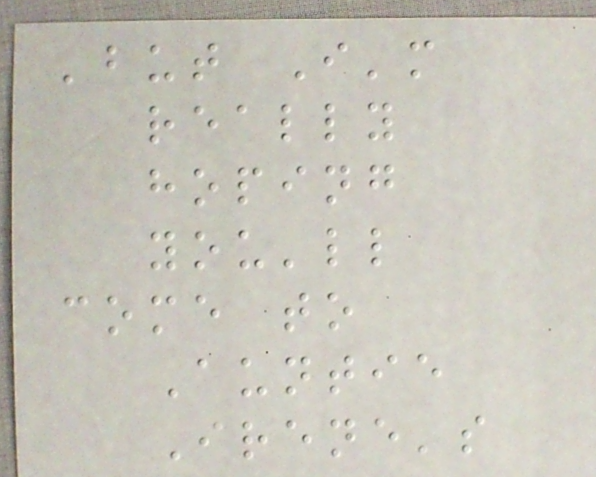'but I'm
really
hoping
you'll
come to
Auntie
Irene's
